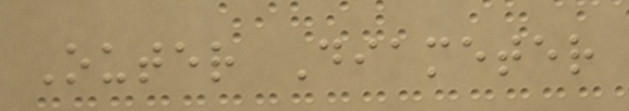Outer Diameter
